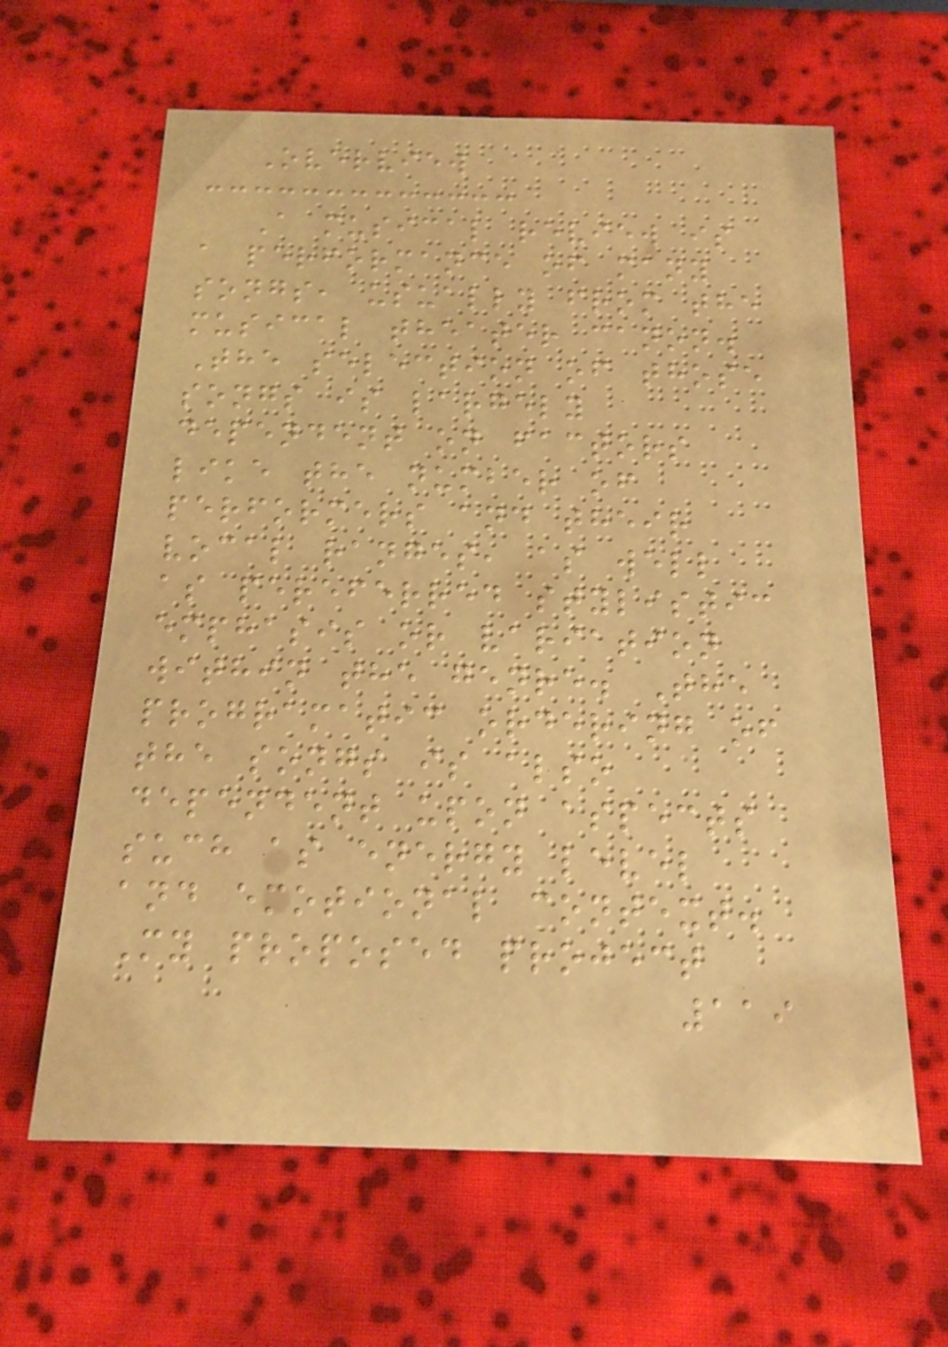Overview
A musical review is
a performance of many
songs, usually from the
musical theater canon.
The selection of those
songs is largely
dependent on factors
like the number of
performers and their
vocal ranges, as well
as pereferred stylistic
emphasis or variation
within the genre. The
programatic ordering of
the songs is also
dependent upon aspects
such as energy level
and emotional context.
My proposed project
119
